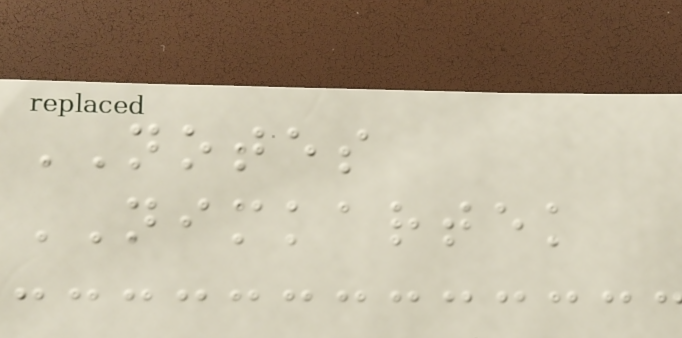NOTES
NIMKARTEK
